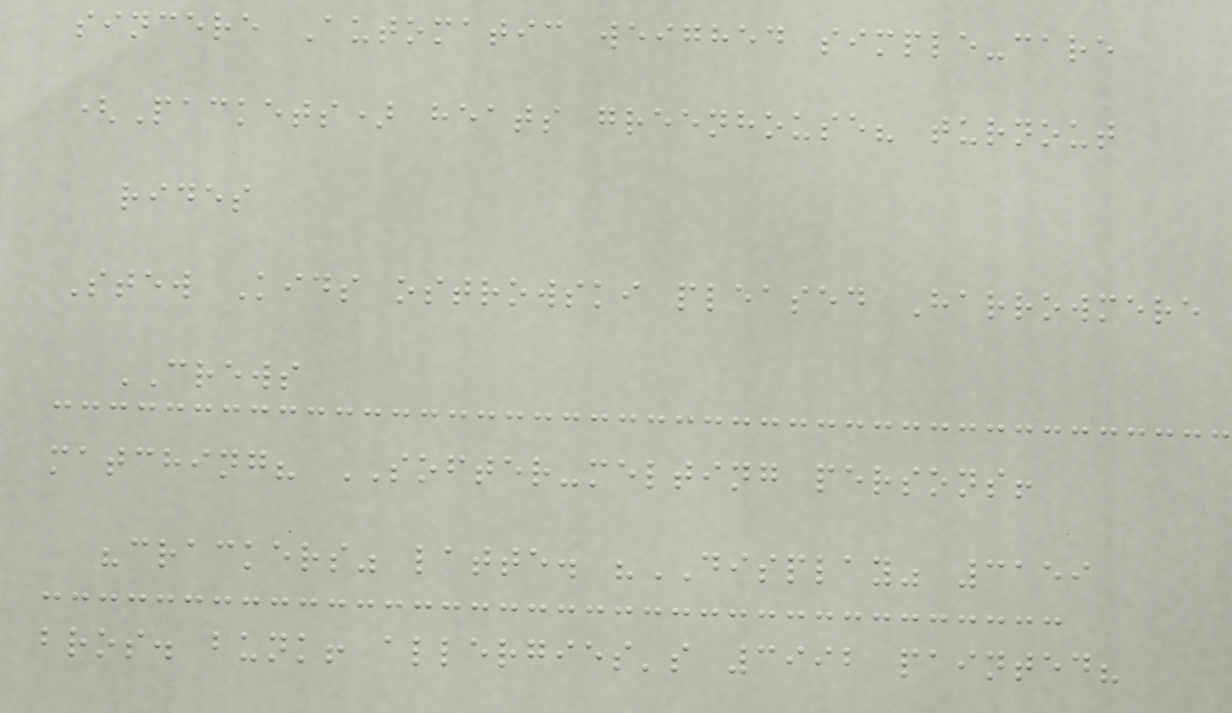sincere Automatic weighed simple-care
(Packets) heats greenhouse? turnout
rides
Stew Kids ostrowski pleased Harrowmere
CREWS
matching? SOFTER-melting persons!
"crackers" latte. "DISPLAY" 3159
bros. bunk! allergies's 3992 painted?
